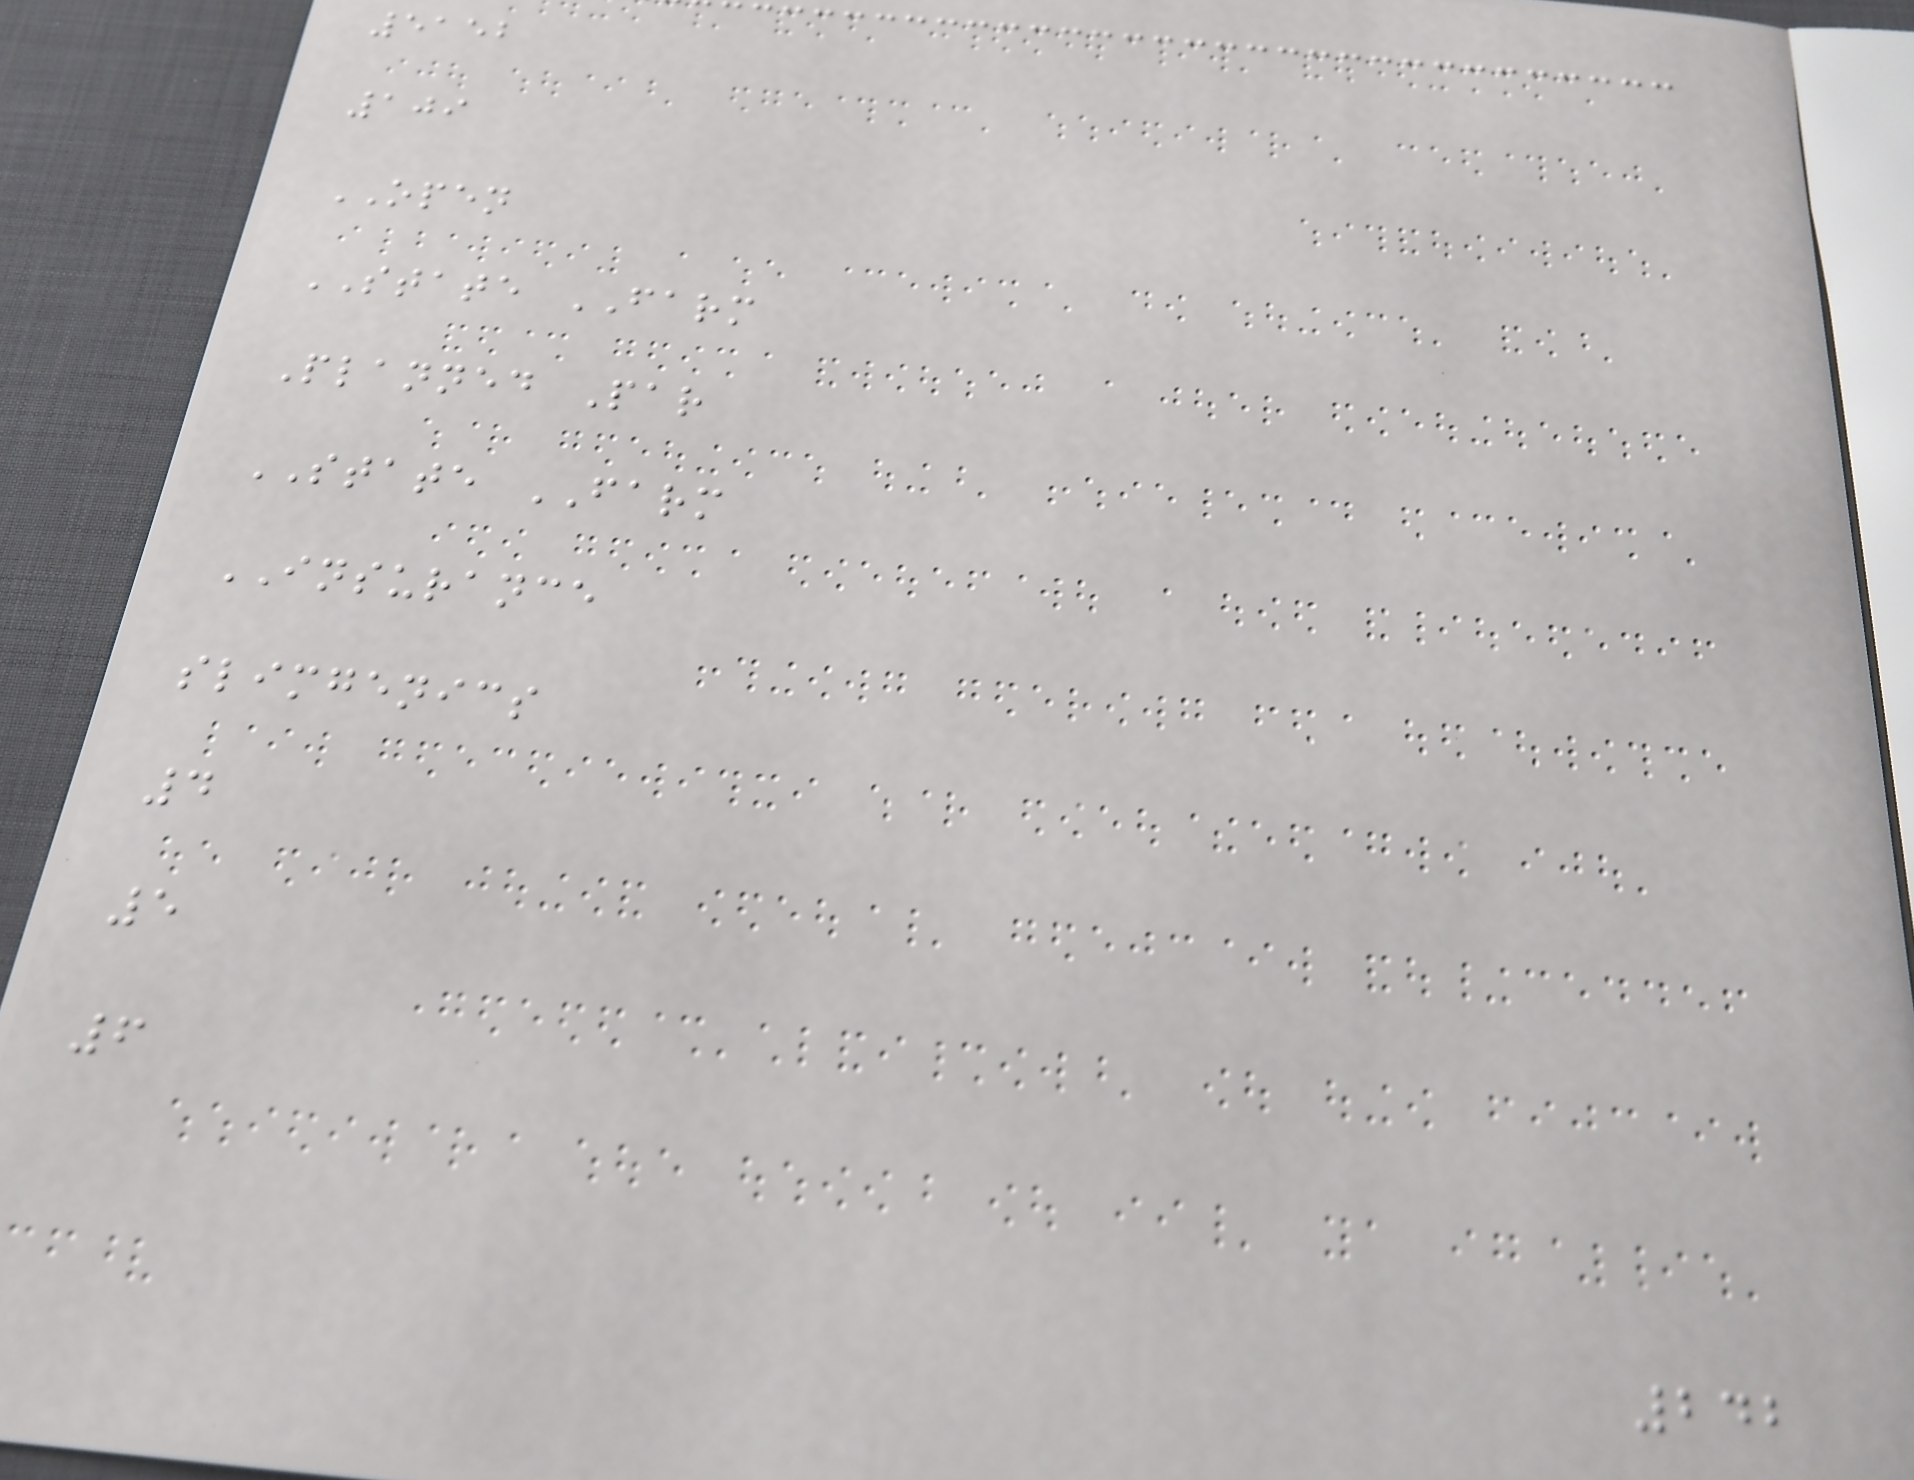5152
109
OPEN
STATE FARM
Planned Par
STATE FARM
INSURANCE
slimgenics
4
5
6
242
